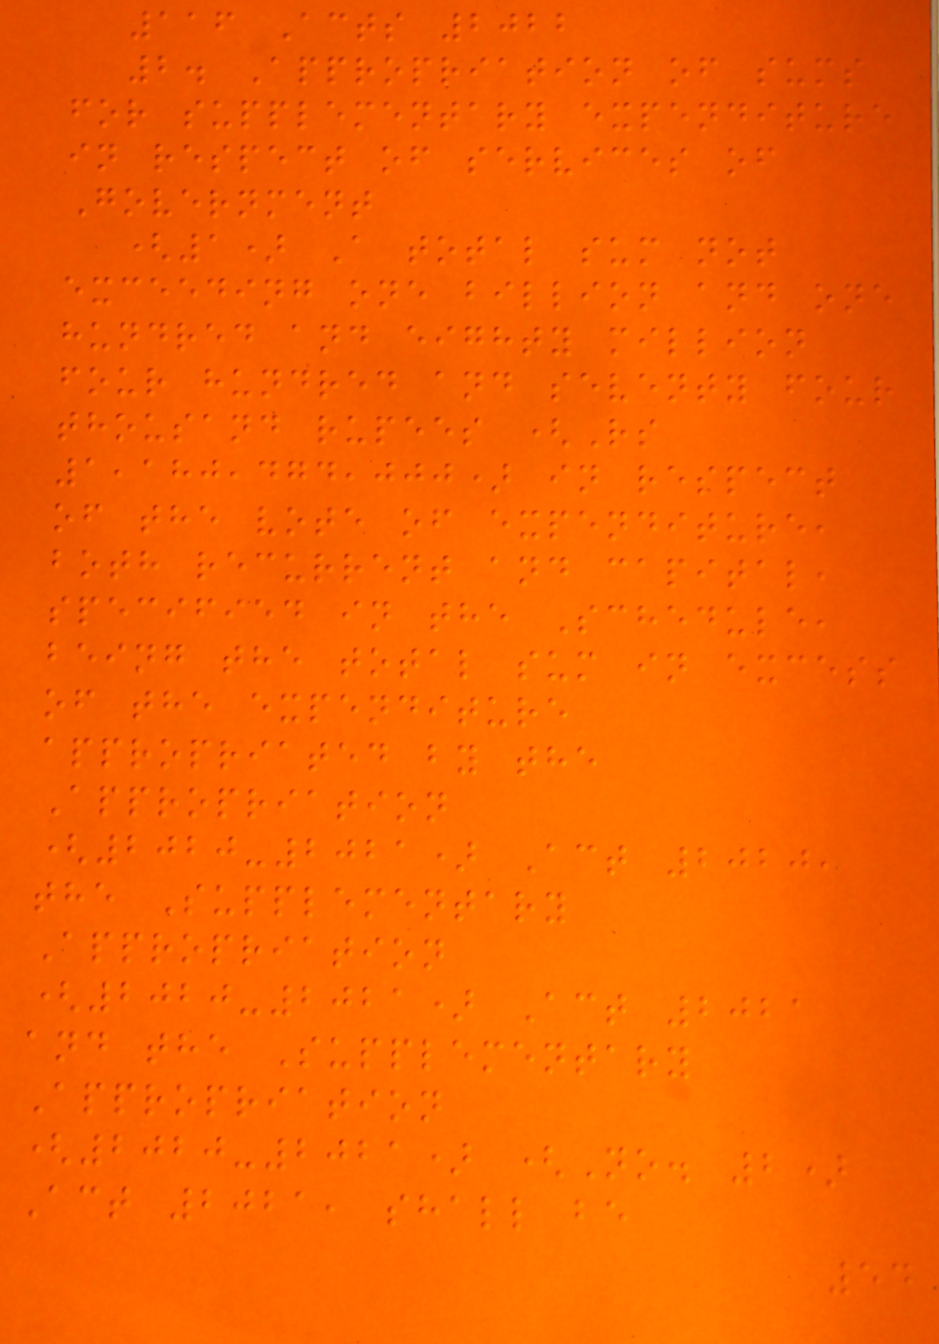116 Acts 2022
2. Appropriation of sums
for supplementary expenditure
in respect of services of
Government
(1) A total sum not
exceeding one billion and one
hundred and eighty million
four hundred and seventy four
thousand rupees (Rs
1,180,474,000) in respect
of the vote of expenditure,
both recurrent and capital,
specified in the Schedule,
being the total sum in excess
of the expenditure
appropriated by the
Appropriation
(2020-2021) Act 2020,
the Supplementary
Appropriation
(2020-2021) Act 2021
and the Supplementary
Appropriation
(2020-2021) (No. 2)
Act 2021, shall be
54
